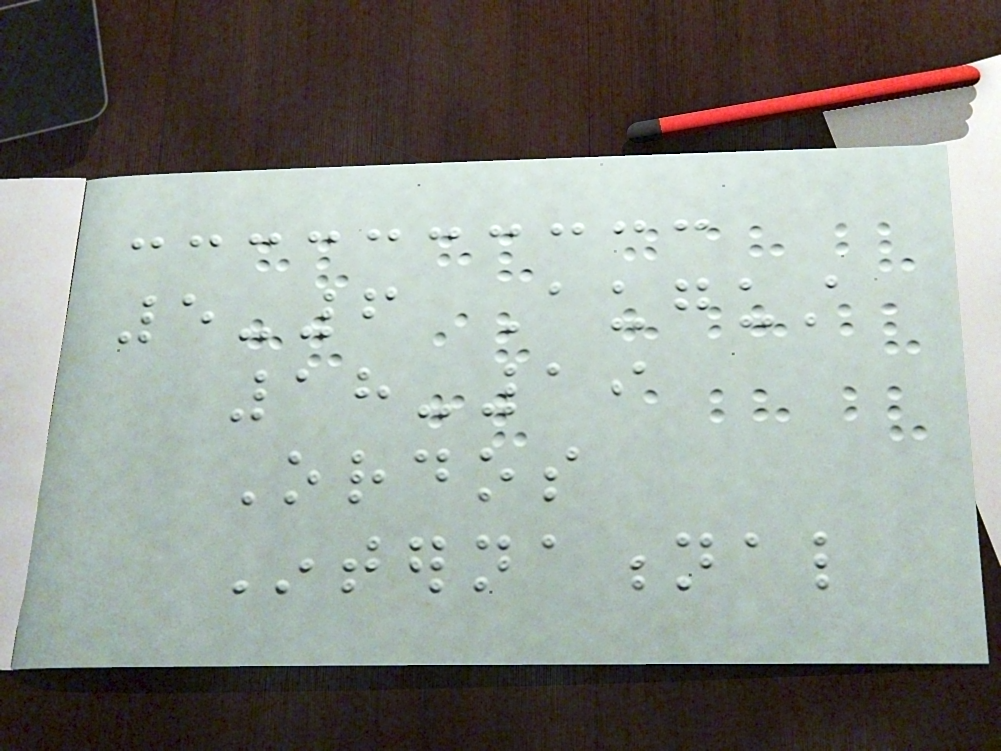5-6 August
18-19
Ordos
International
